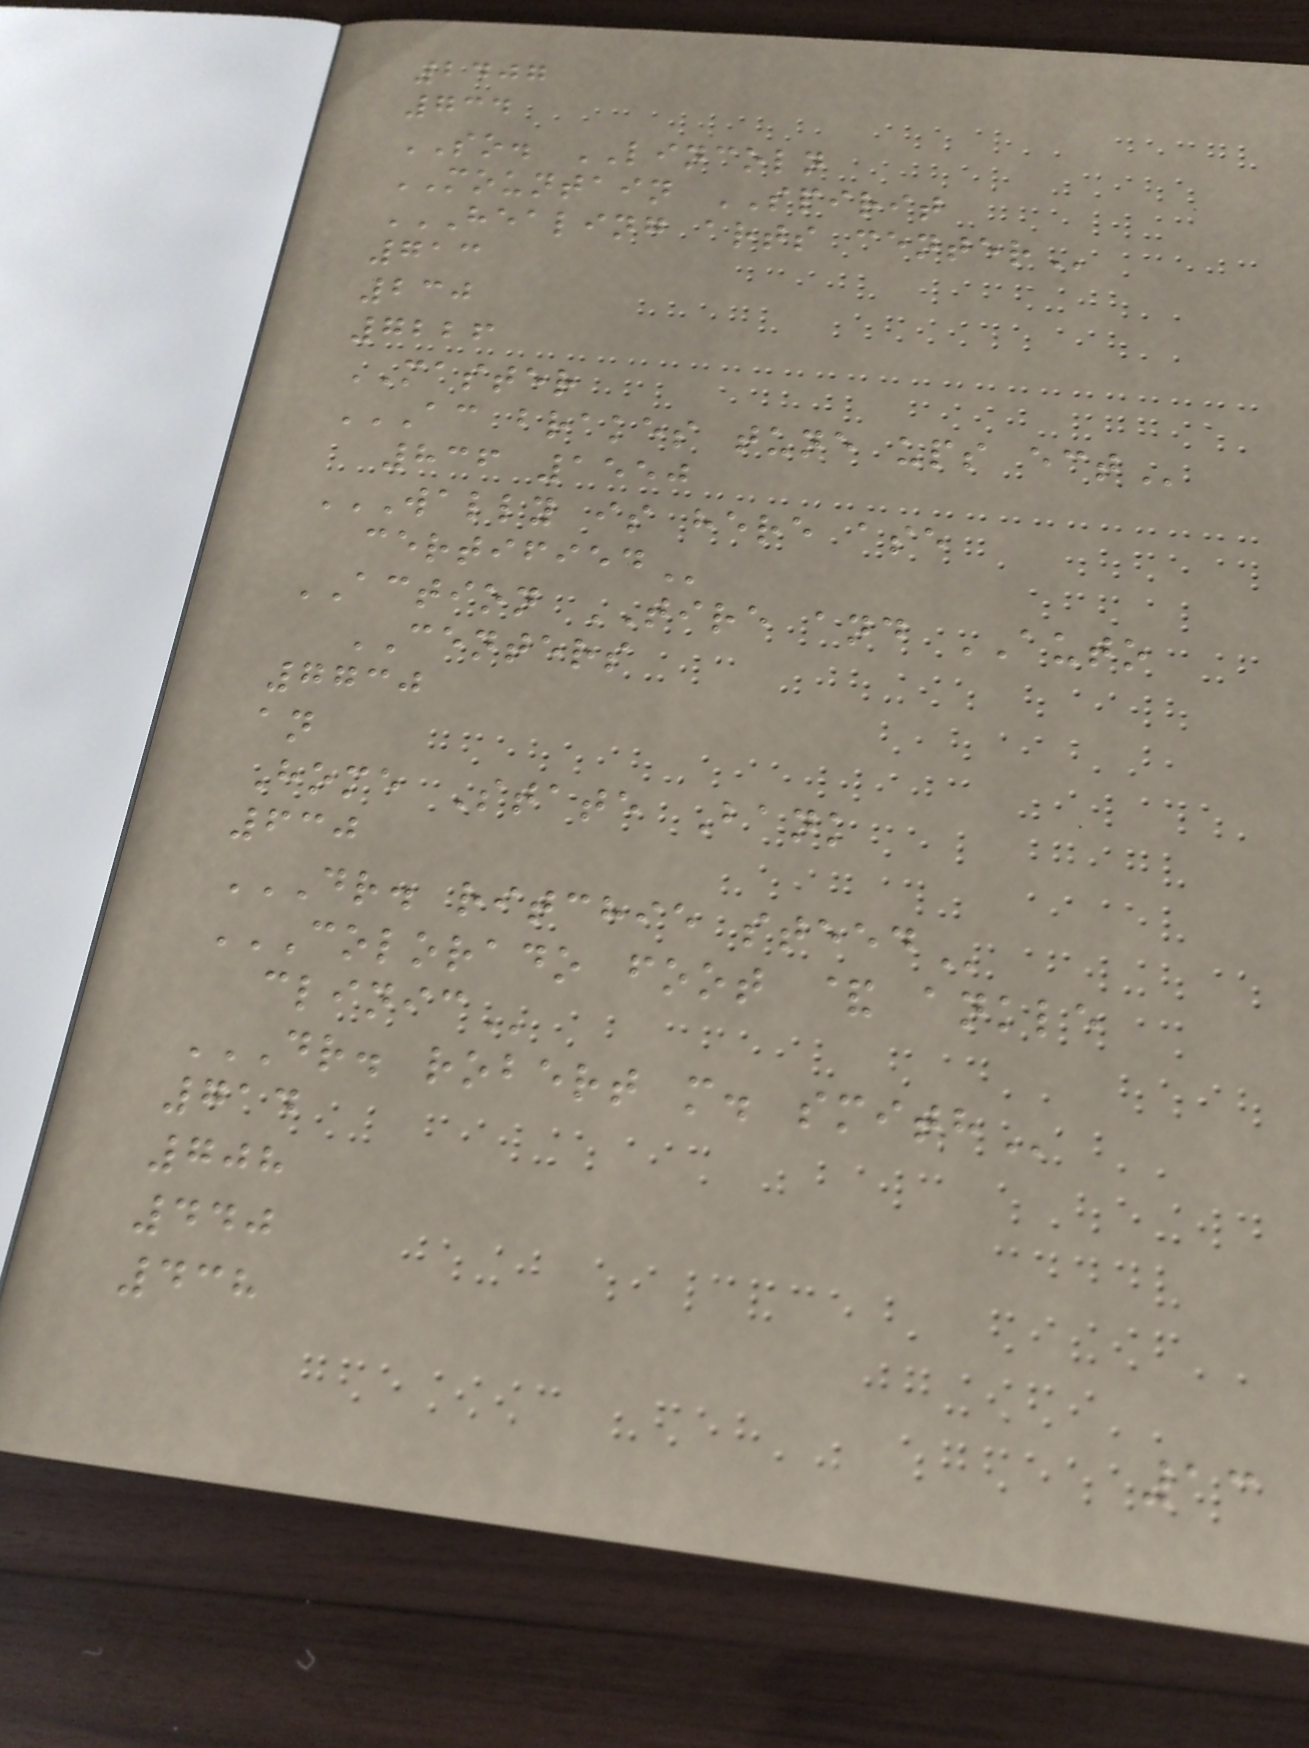2407
734
SO. LINCOLN
MOUNTAIN SPIRIT
HEALING ARTS CENTER
713
230
7226
MASTER
AC BRAKES TUNE UPS ECT
836 1550
WALLY IS HERE ASE
CERTIFIED
ACTION TIRE and AUTO
CENTERS
7730
an
Home State Bank
630
DR. RITCHIE STEED
COLORADO FOOT & ANKLE
CLINIC
DR. ROBERT M. SMITH
714
708
440
438
13
